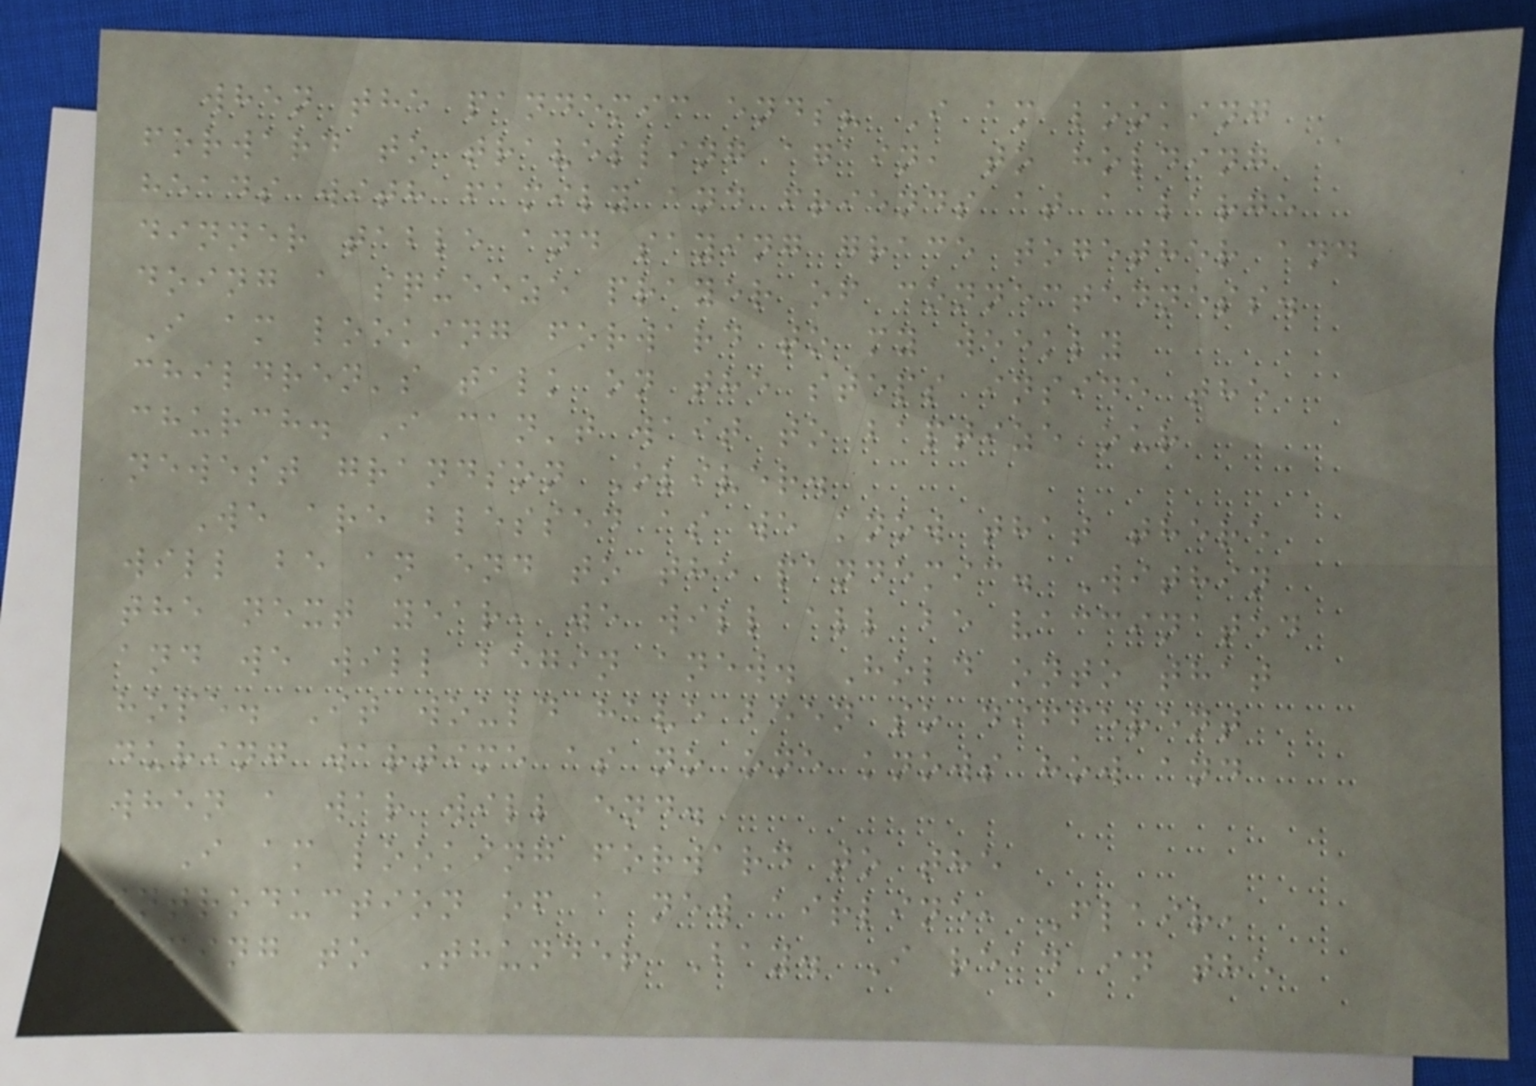when the pandemic ends? I am looking
forward to travelling again, to holding
heads with family and friends at a large
dinner table and saying grace together and
doing a squeeze prayer of connectedness.
I am looking forward to my weekly
children's talk on the steps inside the
church. I can't wait to baptize our
newest grandson Oliver.
We are blessed as we know that there
will be an end to the pandemic. Within
the next year, we will all be vaccinated
and we will begin anew. Hold onto that
hope. It would have been so different
during wartime as no one knows how and
when a war will end.
I am looking forward to the
introduction of a new airline, Flair,
coming to Thunder Bay. I read in the
